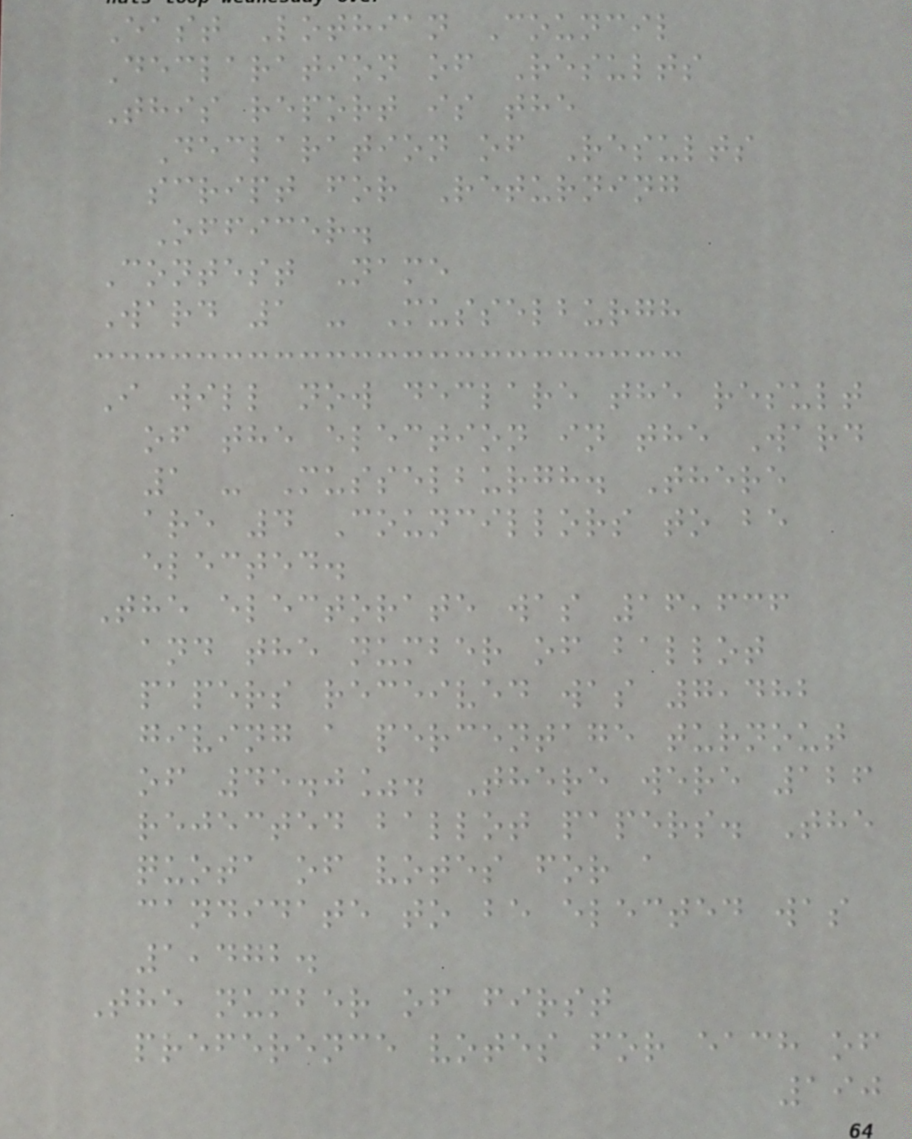East Lothian Council
Declaration of Results
This report is the
Declaration of Results
script for Returning
Officer.
Contest Name
Ward 1 - Musselburgh
I will now declare the result
of the election in the Ward
1 - Musselburgh. There
are 4 Councillors to be
elected.
The electorate was 16,636
and the number of ballot
papers received was 7,482
giving a percentage turnout
of 45.0%. There were 126
rejected ballot papers. The
quota of votes for a
candidate to be elected was
1,472.
The number of first
preference votes for each of
190
